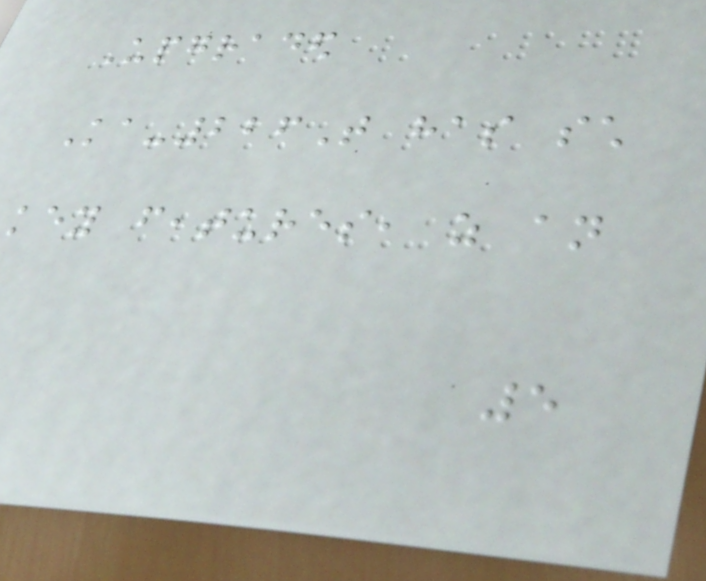Upgraded
Ka-226T has such
key features, as an
5
